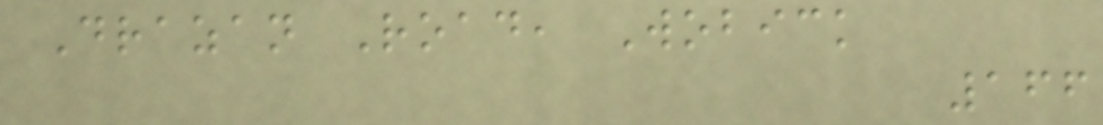Drazan Road, Wobick
166
